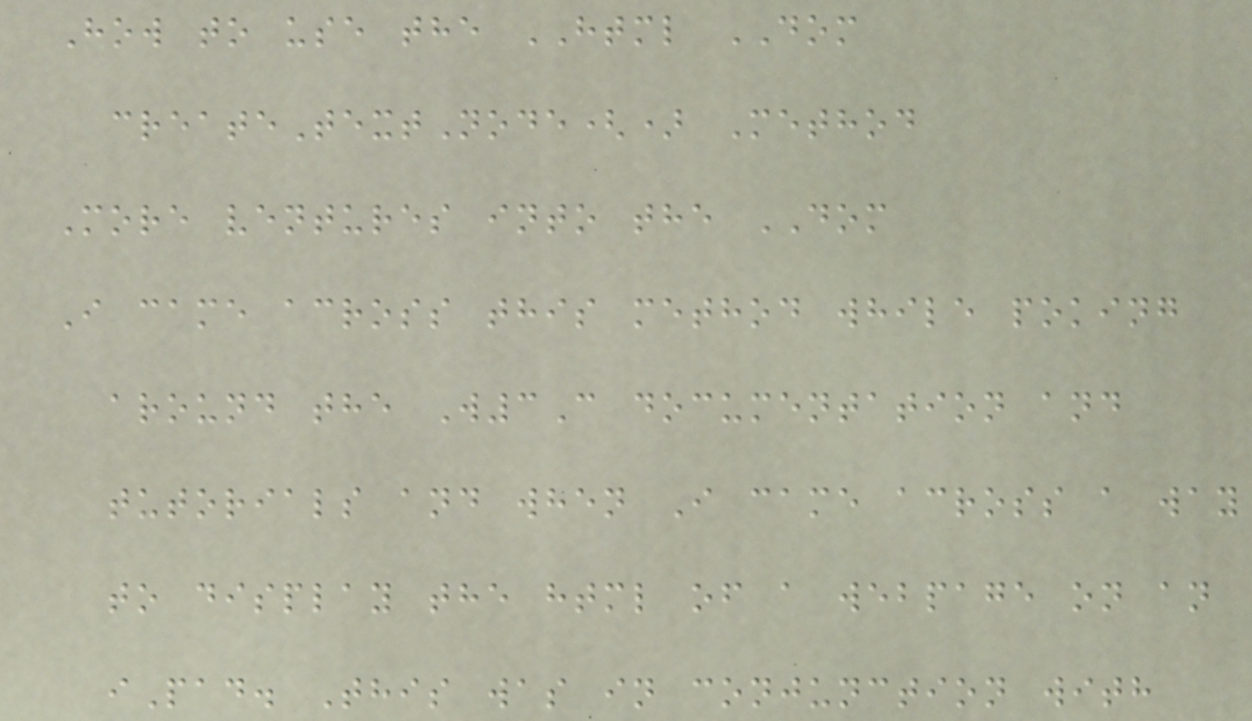How to use the HTML DOM
createTextNode() Method
More ventures into the DOM
I came across this method while poking
around the W3C documentation and
tutorials and when I came across a way
to display the html of a webpage on an
iPad. This was in conjunction with
